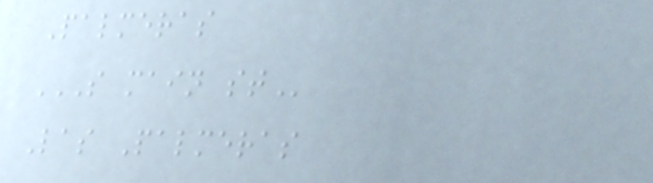Palmeras
S MAIN ST
Las Palmeras
